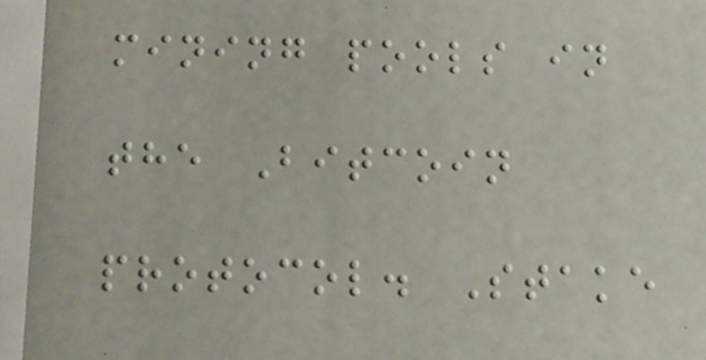mining pools in
the Bitcoin
protocol. Stake
